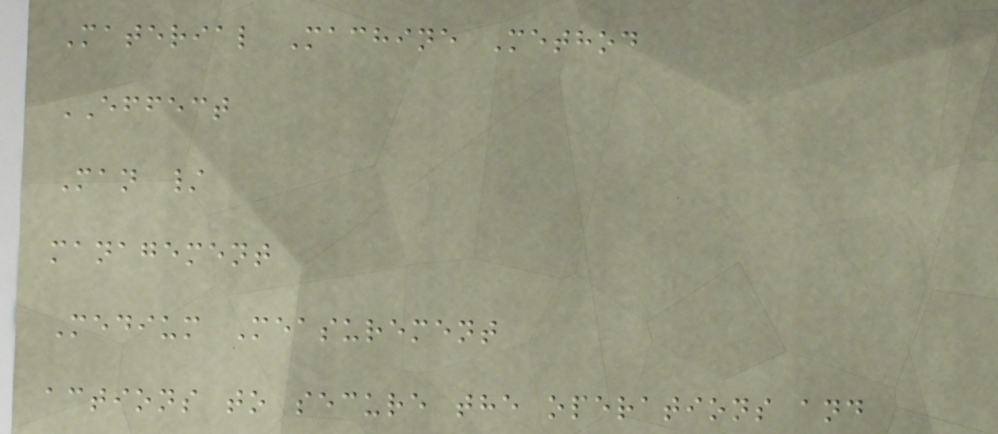Material Machine Method
EFFECT
Man /
management
Medium Measurement
actions to secure the operations and
